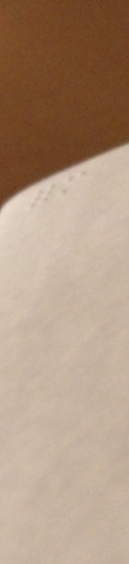form
